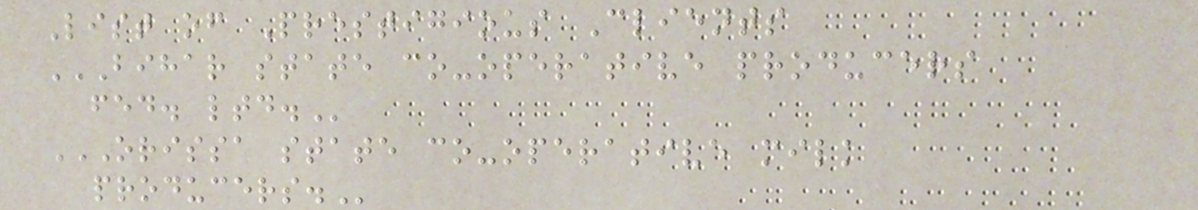List of Prestigious Clients
BIHAR STATE CO-OPERATIVE PRODUCERS
FED. LTD.
ORISSA STATE CO-OPERATIVE MILK
PRODUCERS.
